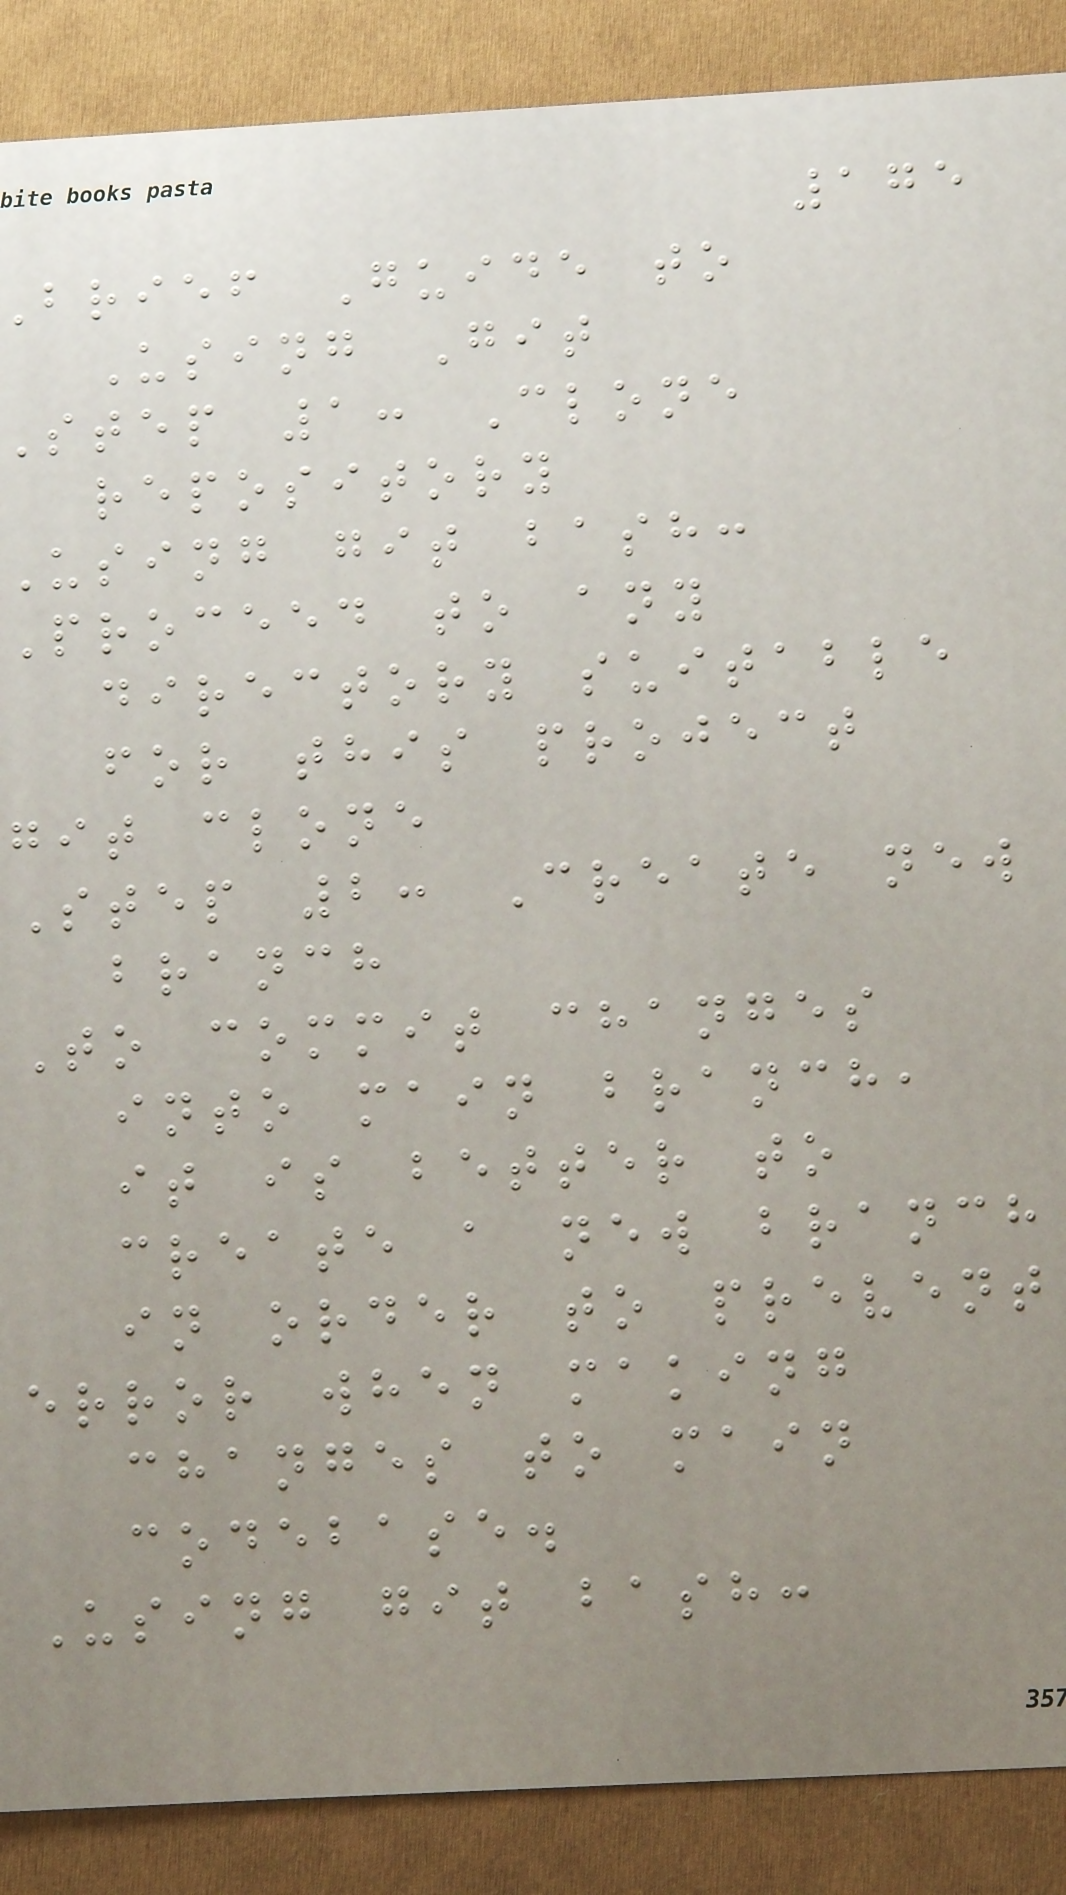175
brief Guide to
Using Git
step 1: Clone
repository
Using git bash:
Proceed to any
directory suitable
for this project
git clone
Step 2: Create new
branch
To commit changes
into main branch,
it is better to
create a new branch
in order to prevent
error when making
changes to main
codebase.
Using git bash:
